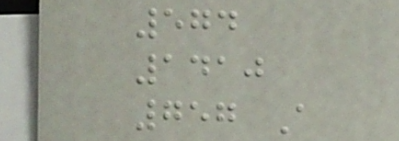574
1410
757 A
